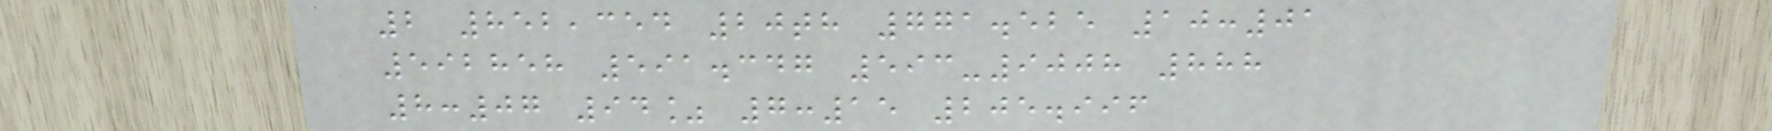2 852,354 20th 771.525 10:01
592858 591.347 593-9008 888
8:07 94% 7:15 205.996
